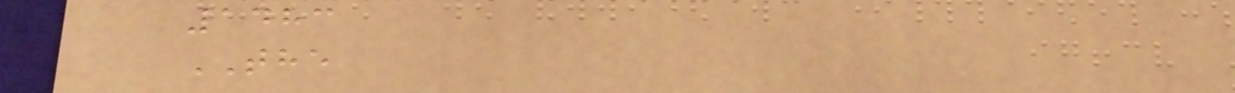1483
THE
